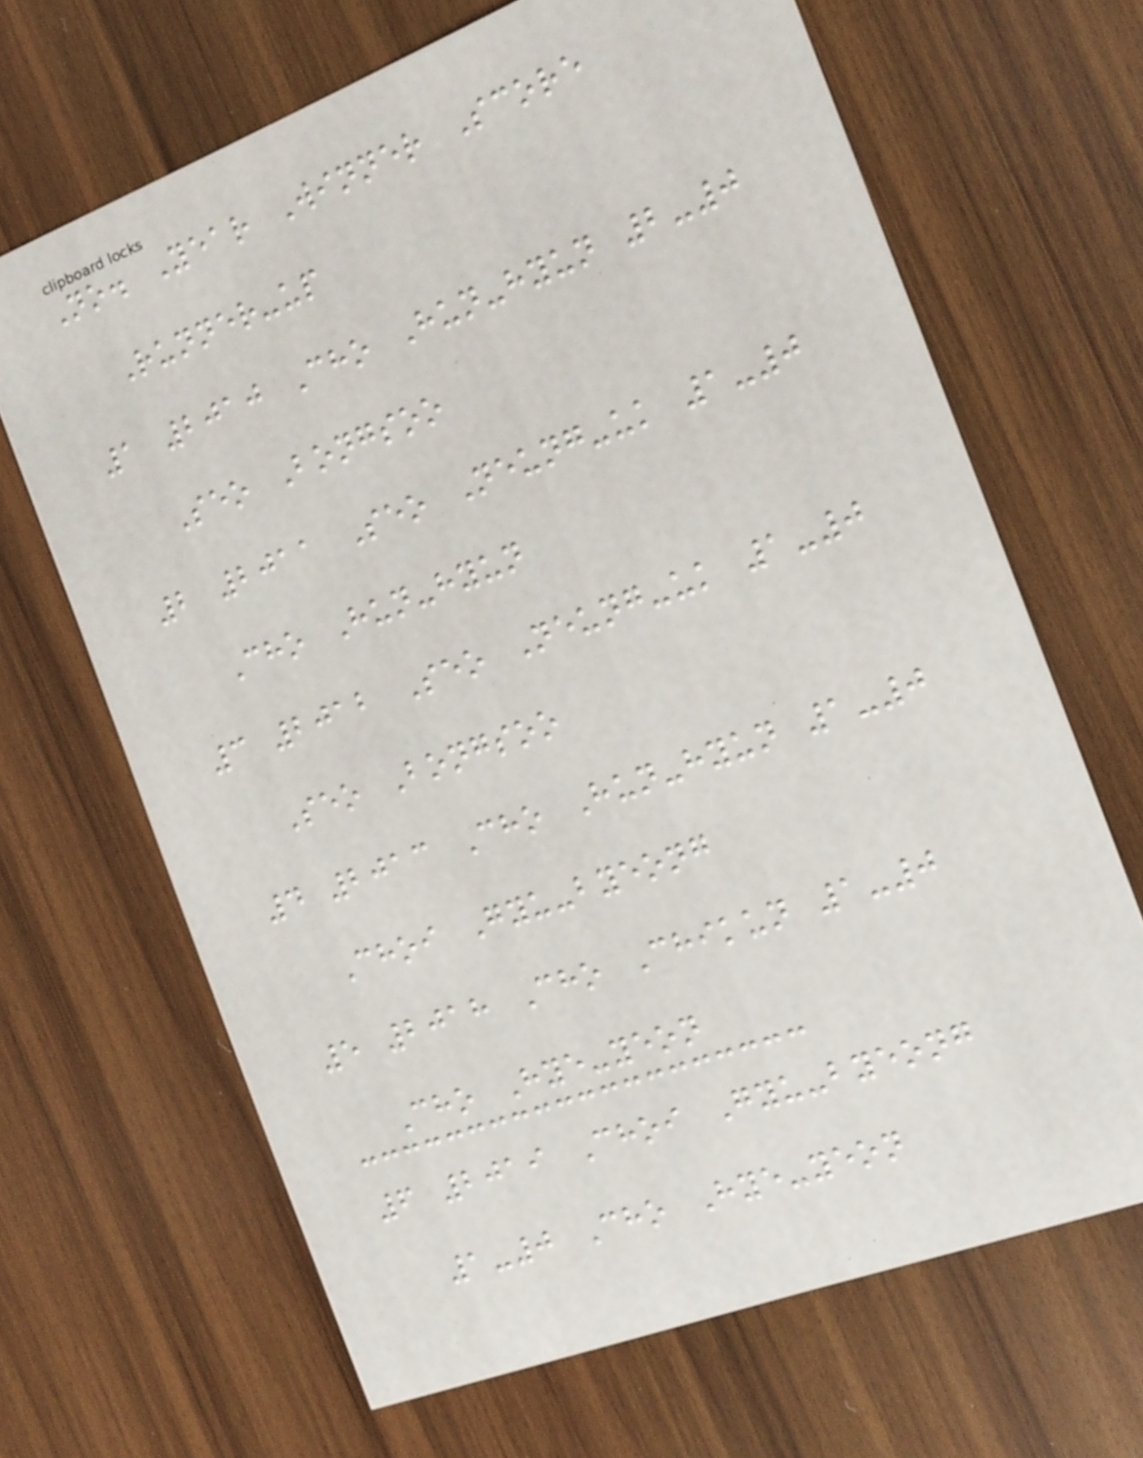No. Year Winner Score
Runner-up
1 2010 Cho Hun-hyun 2-0
Seo Bongsoo
2 2011 Seo Neung-uk 1-0
Cho Hun-hyun
3 2012 Seo Neung-uk 1-0
Seo Bongsoo
4 2013 Cho Hun-hyun 1-0
Choi Gyu-byeong
5 2018 Cho Chikun 1-0
Cho Hye-yeon
6 2019 Choi Gyu-byeong
1-0 Cho Hye-yeon
